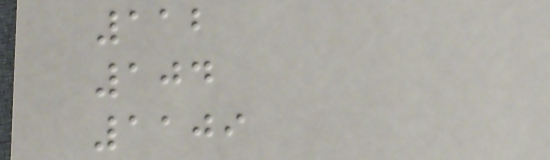112
104
1109
